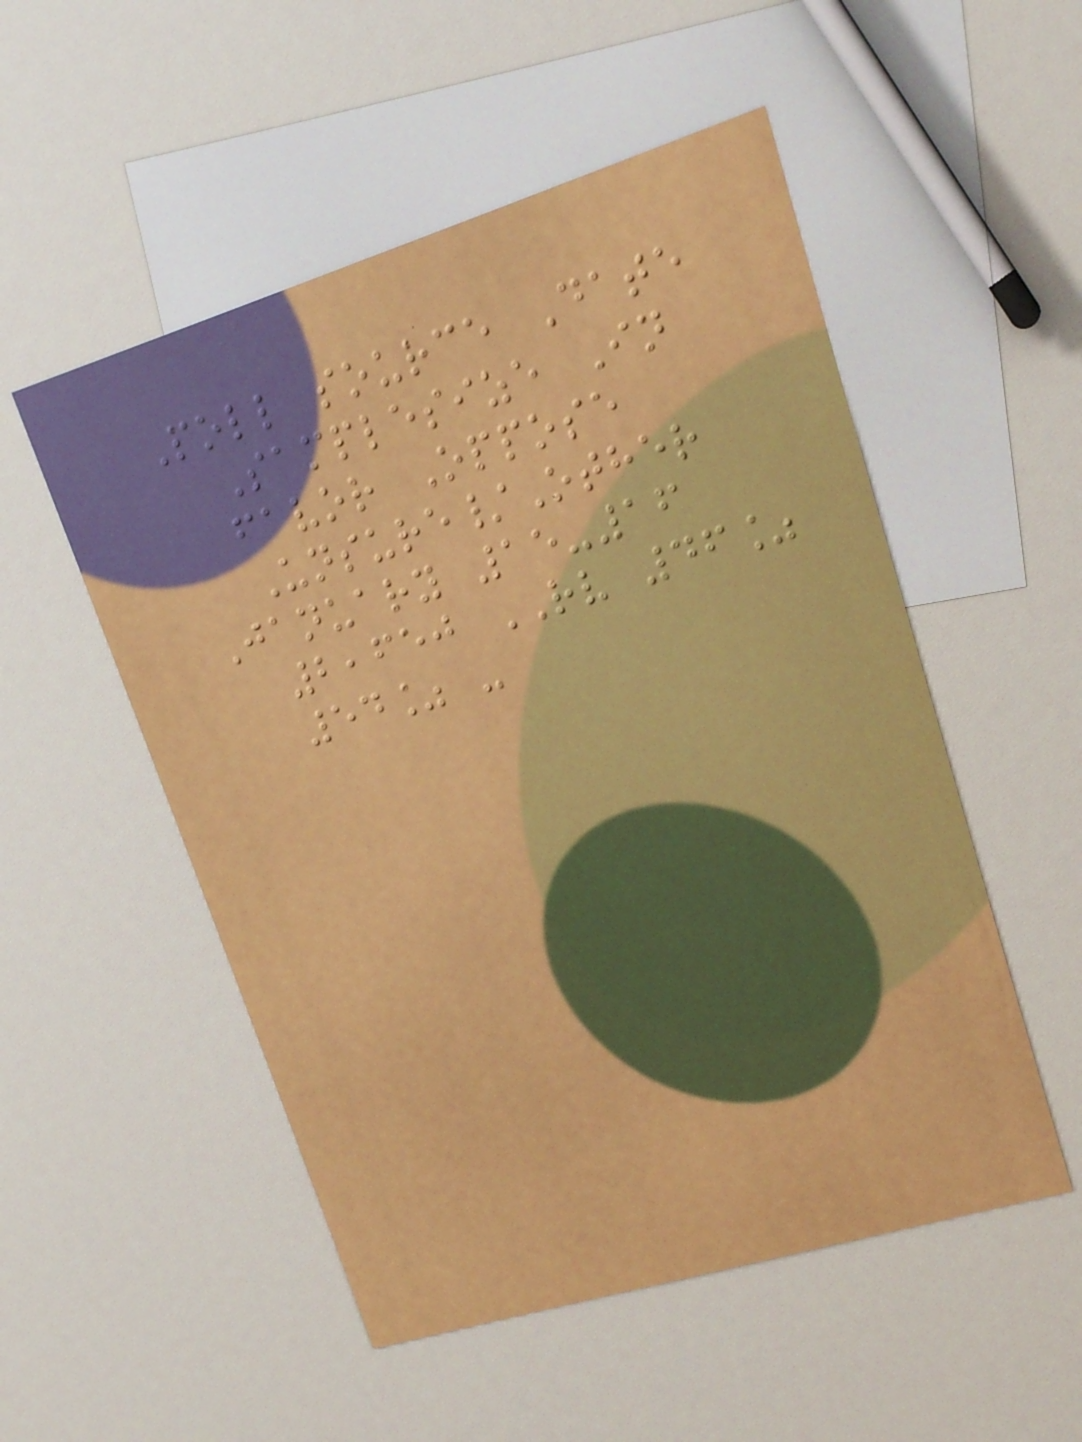Poll source Date
Samplesize In
favor Oppose
Unsure/Other
January 15-16
2,650 RV 46%
54% -
